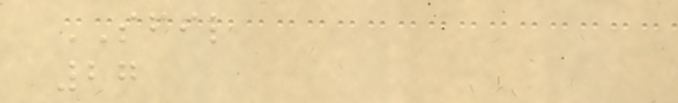SFIL
27
